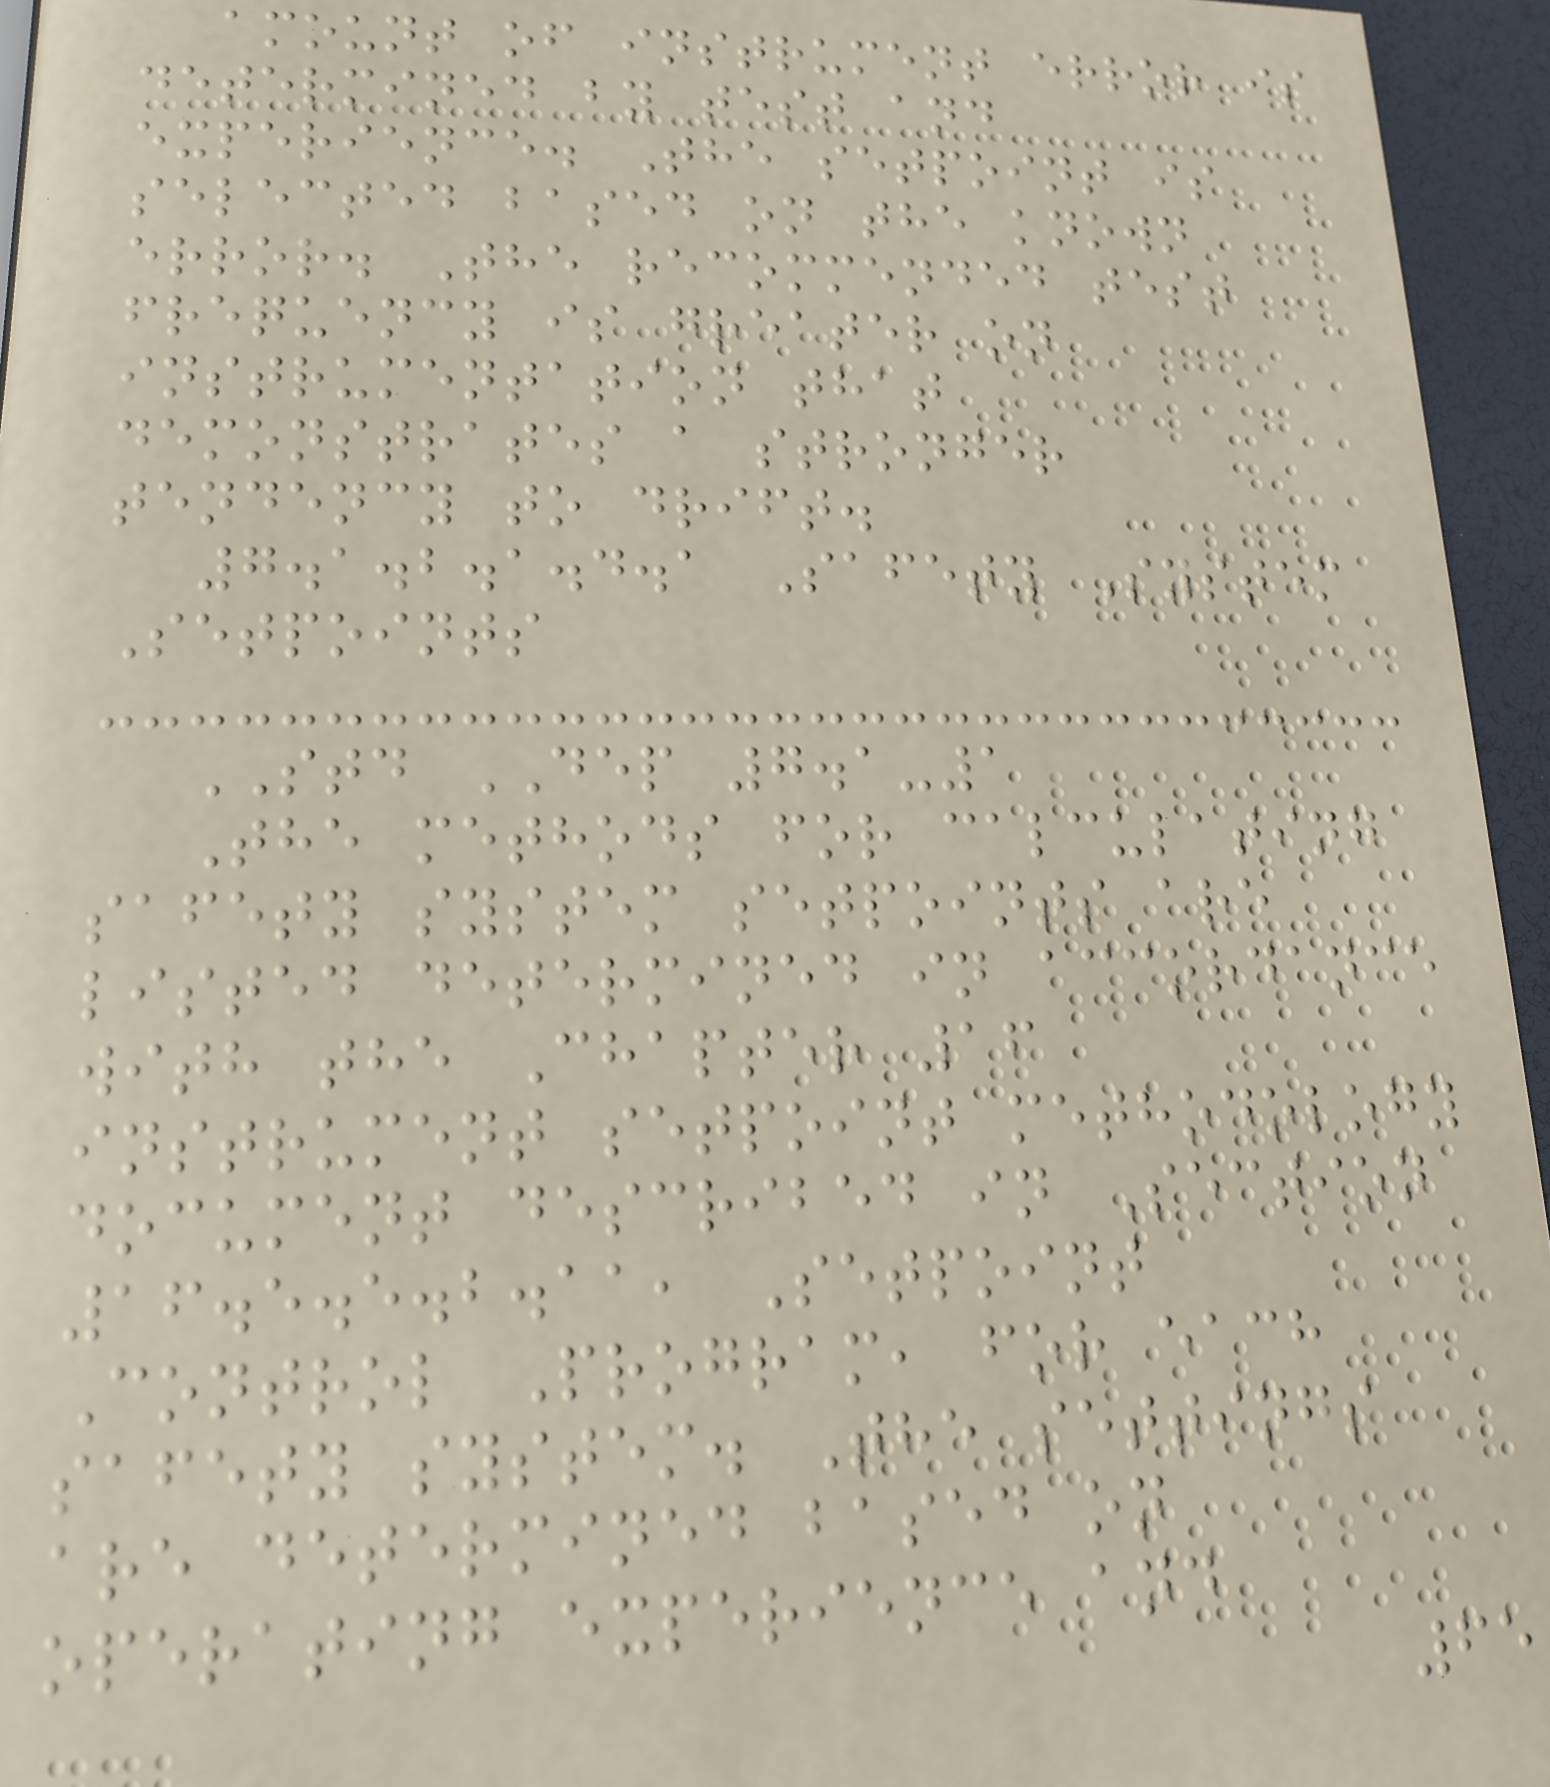amount of instrument error is
determined by test and
experience. The setpoint is
selected based on the known
error. The recommended test
frequency is greater on
instrumentation that
demonstrates a stronger
tendency to drift.
7.1.2.1.4.1 Safety System
Setpoints
STD DEP 7.1-1
The methods for calculating
safety system setpoints are
listed determined in accordance
with the Chapter 16
instrument setpoint methodology
document described in Section
16.5.5.2.11, Setpoint
Control Program, for each
safety system. The settings
are determined based on
operating experience and
65
